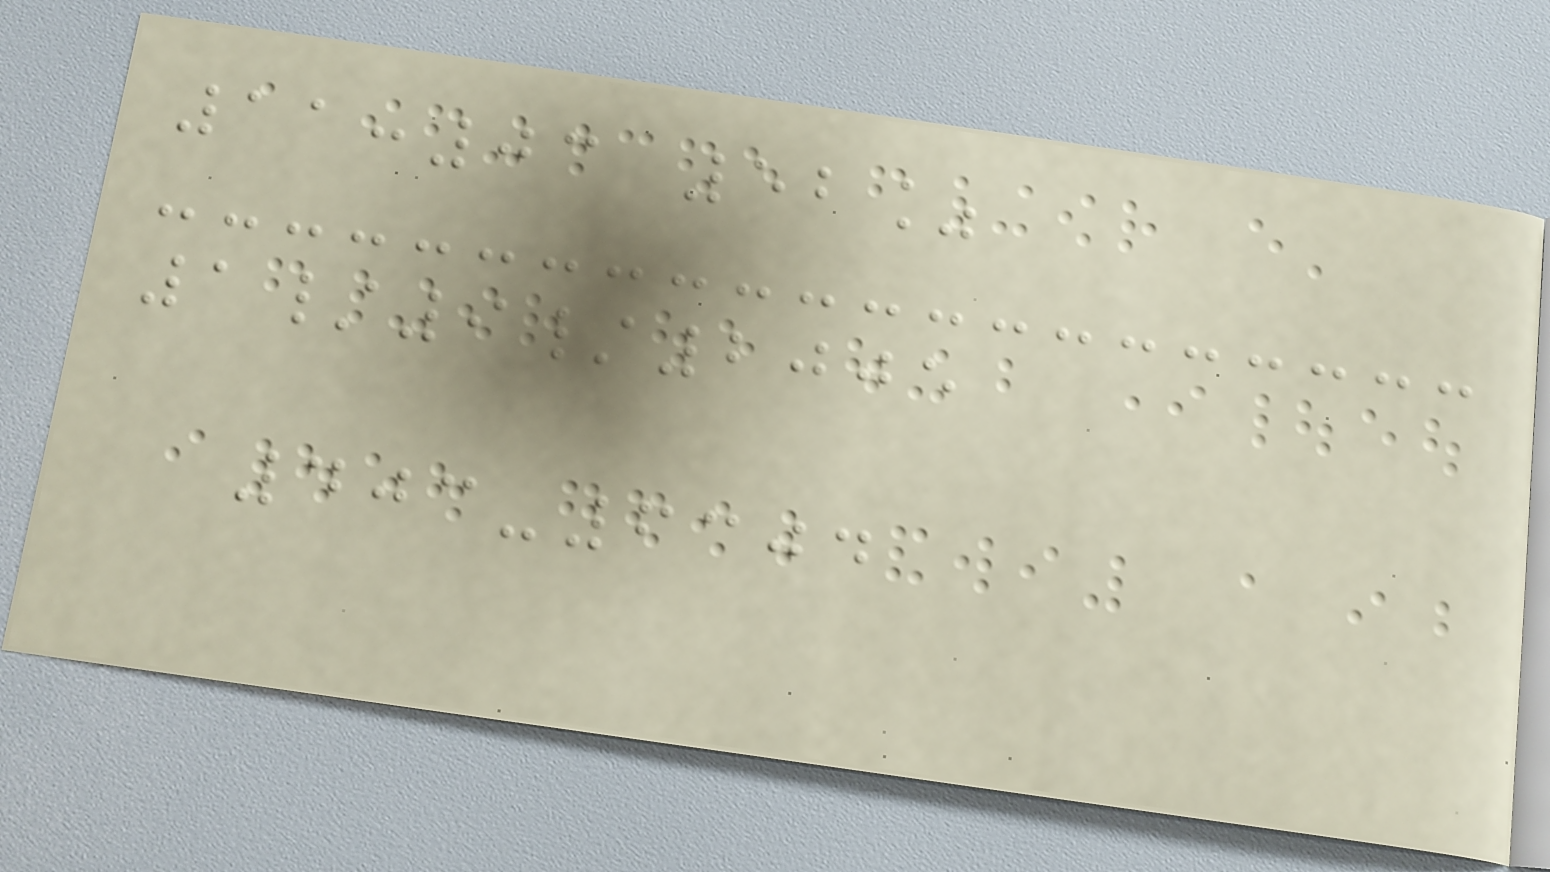11:03 52%
1/9/2005
403-6304
